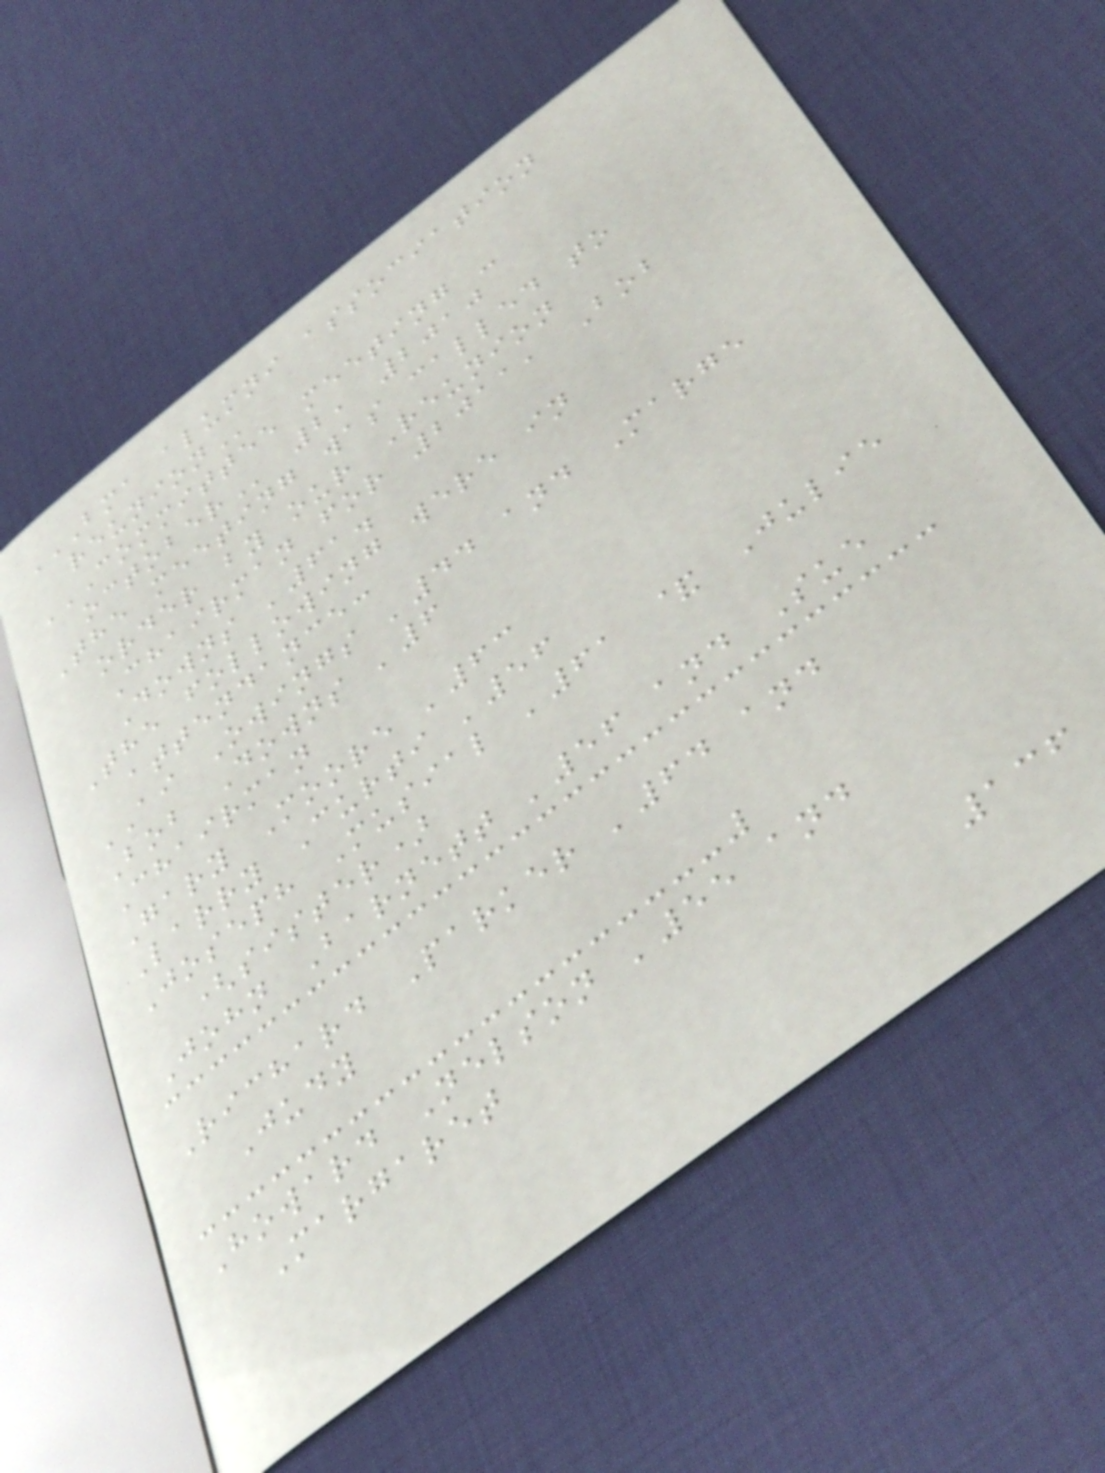BMA ALUMNI ASSOCIATION
REUNION
COMMITTEE MEETING -
OCTOBER 2, 2010
The meeting was called to
order by our Reunion
Chairman for 2011, Bob
Downs '61.
The following were in
attendance:
AI Owings '44 and Marge
Bob Downs '6
Chairman
Gary Moore '63
Larry Curti '56
Joseph Musial '61 & Julie
(sister)
John Barnett '56 and Sue
Richard Parker '64 and
Judy
Howard Nelson '55 and
Margaret
136
